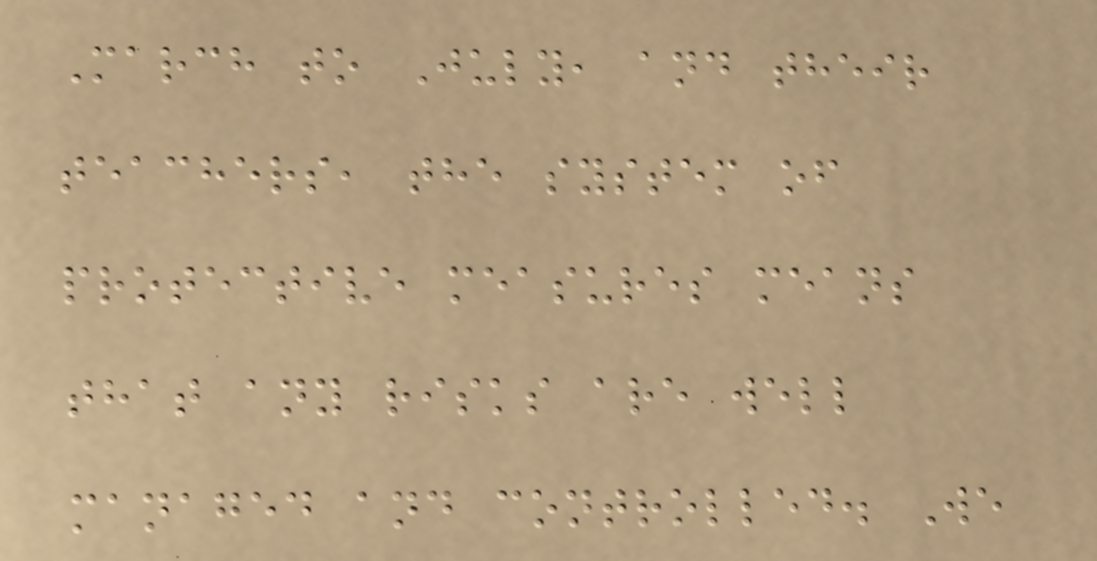March to July, and their
teachers, the system of
protective measures means
that any risks are well
managed and controlled. We
